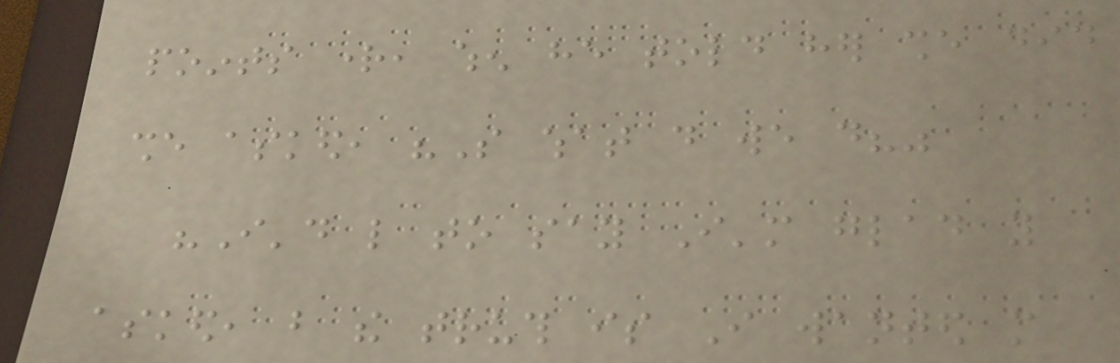points right, when he told her she did
she asked, "So what do we do?"
"I'd like to say I'm glad you
asked, but the truth is I wanted more
